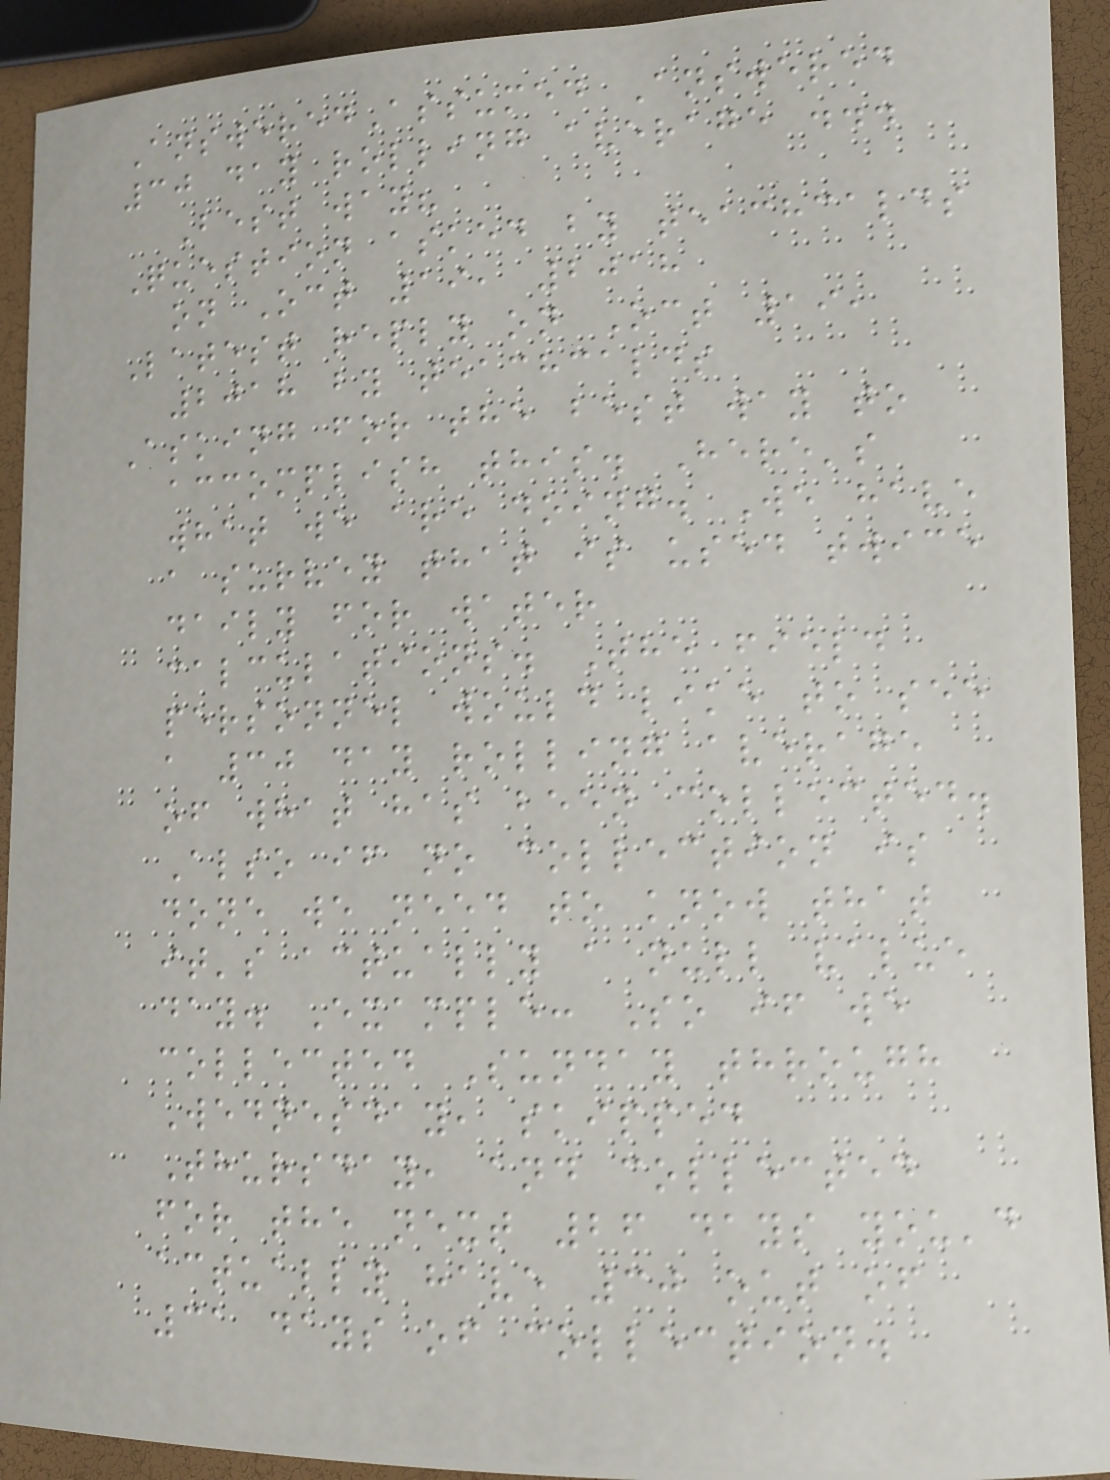AnsweredAssumed Answered
30 day rolling average ...
Best way?
Question asked by teachcalds
on Oct 19, 2018
Latest reply on Oct 19,
2018 by teachcalds
Asking for the best way to
accomplish this. Here's
what we are doing. We have
a survey that is used twice
daily for water
calculations. The field
personnel would like to see
a 30 day rolling average
of what has been collected.
Also if no collection is
done we need to know that
it's actually a null value
day. Example: So if we
collected Sunday through
Wednesday, skipped
Thursday, and collected
for the next 26 days you'd
actually have 30 out of
31 days of collection.
